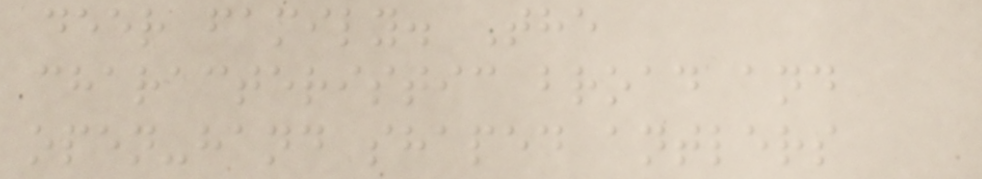deer family. The
characteristic broad and
open-hand shaped antlers
